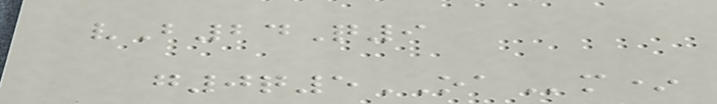vB24Q9
g0q5OAm*
